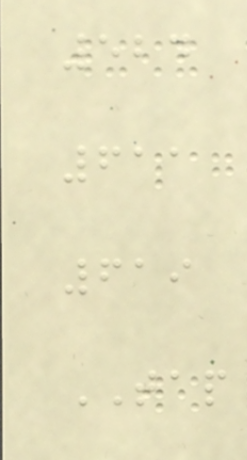524
611
619
TAP
